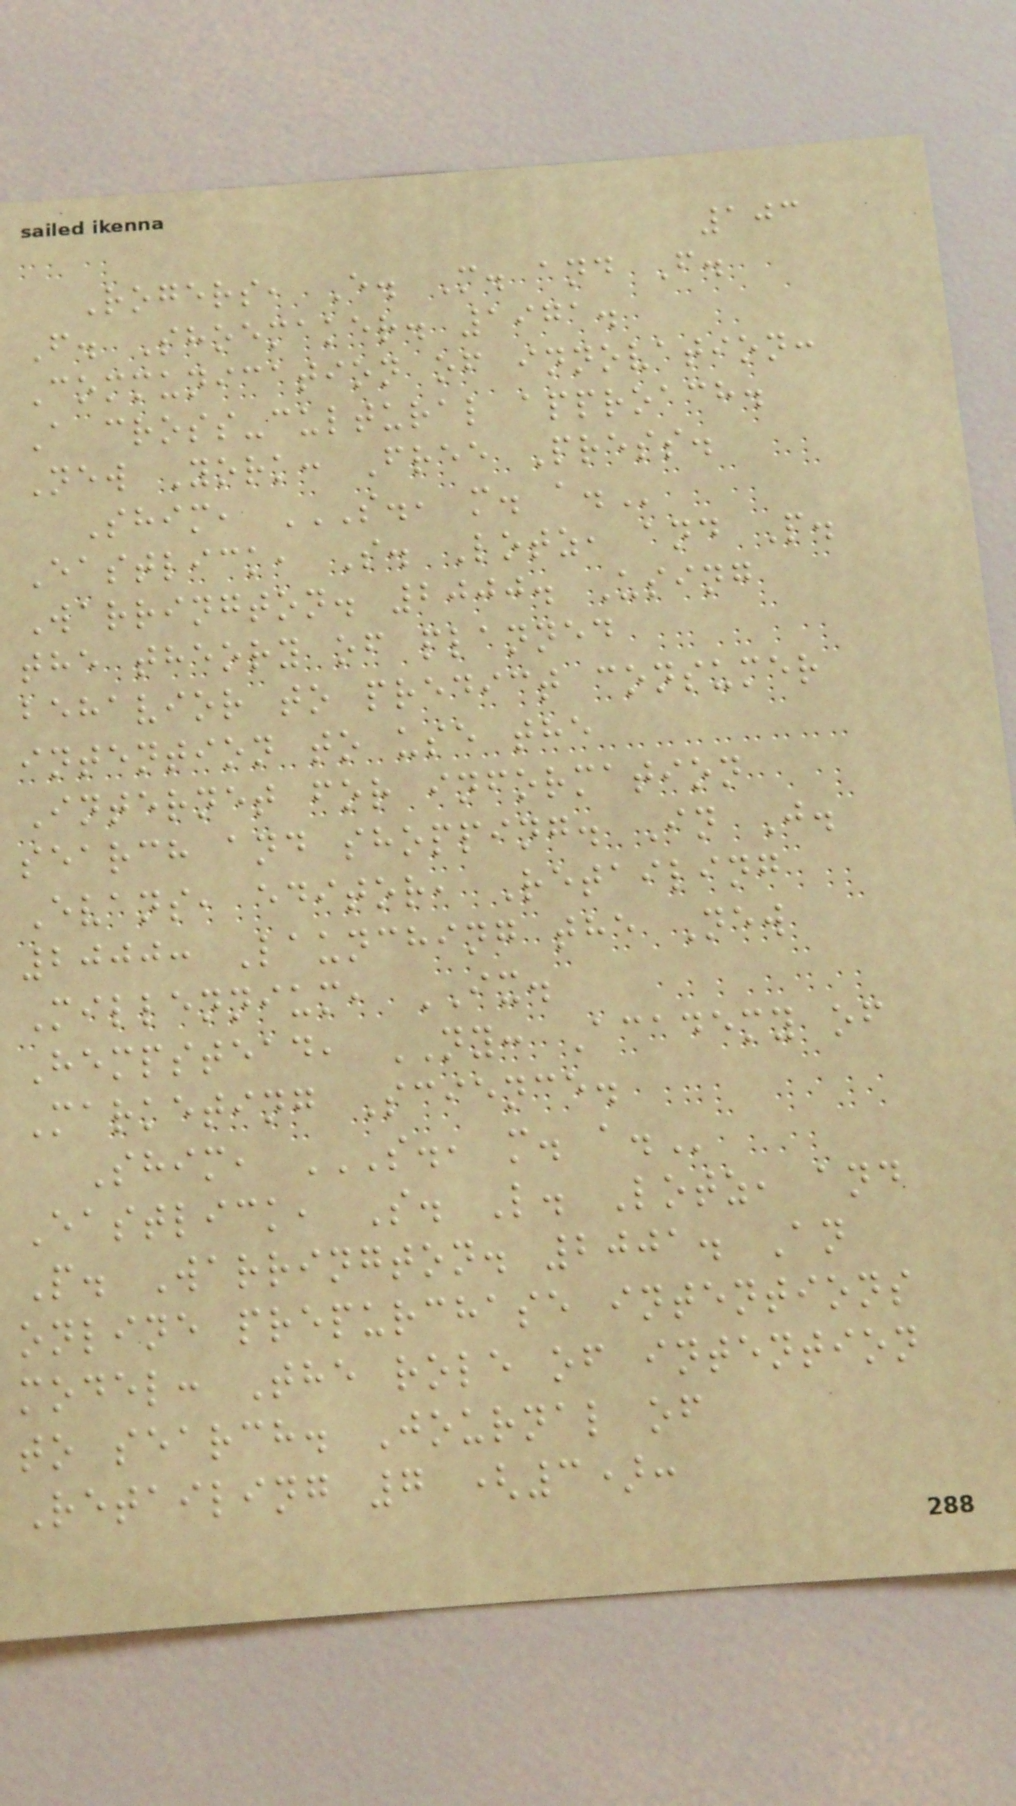103
Rogers, E. M. and F.
F. Shoemaker. 1971.
Communication of innovation:
A cross-cultural approach.
New York: Free Press.
Shim, S., M. A.
Eastlick, S. Lotz, and P.
Warrington. 2000. Using
the theory of planned
behavior to predict consumer
intention to use the
Internet for information
search and shopping. In J.
Evans, editor, Retailing
2000: Launching the New
Millennium, IX.
Hempstead, NY: Academy of
Marketing Science.
Shim, S., M. A.
Eastlick, S. L. Lotz, and
P. Warrington. 2001. An
online prepurchase intentions
model: The role of intention
to search. Journal of
Retailing 7 (3):
